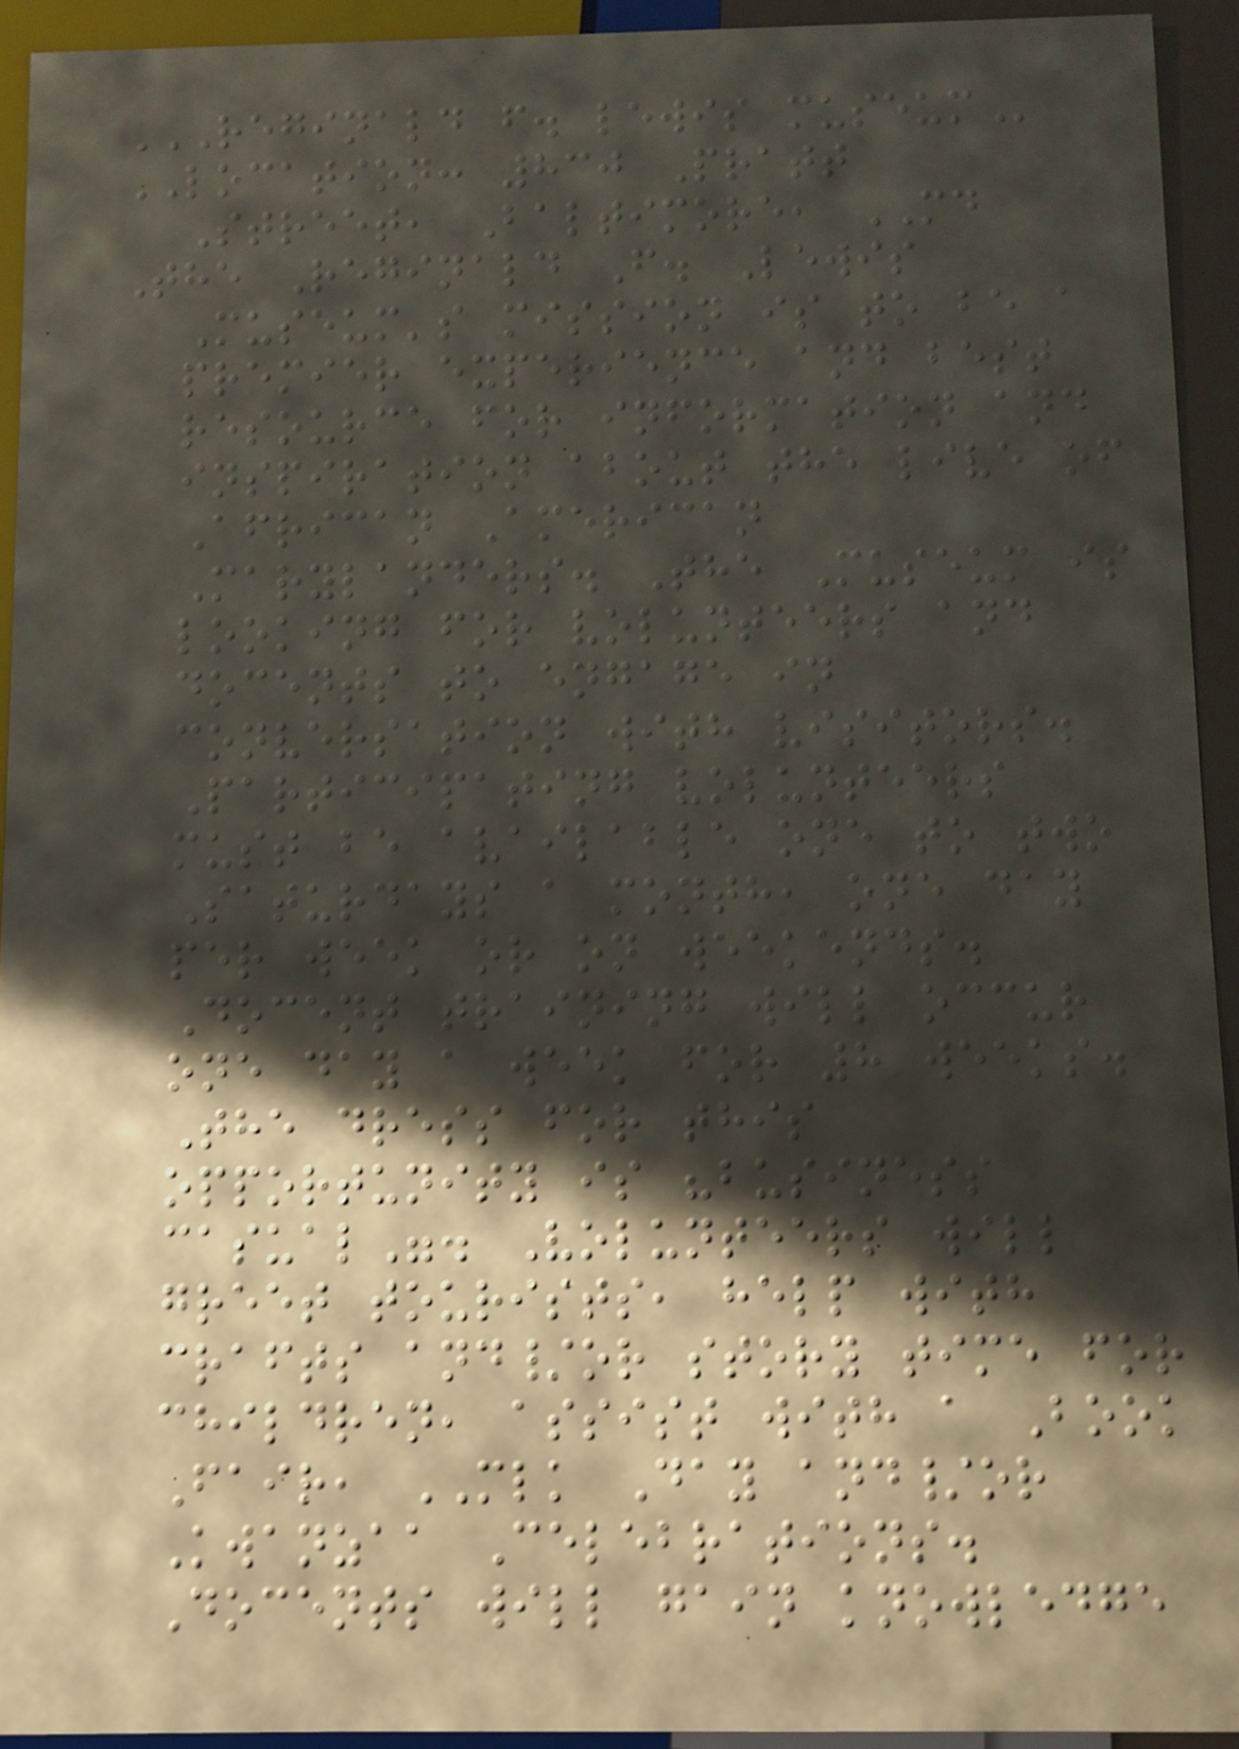REGINALD F. LEWIS MUSEUM
LOCATION: 830 Pratt
Street, Baltimore, MD
The Reginald F. Lewis
Museum's mission is to be a
premier experience and best
resource for information and
inspiration about the live of
African American
Marylanders. The Museum is
looking for volunteers and
docents to engage in
conversation with visitors.
Participating volunteers
must be available one to two
Saturdays a month, one day
per week or on weekends.
Docent training will occur
one day a week for 8 weeks.
The dress for this
opportunity is "business
casual". Volunteers will
greet tourists, help with
crafts and/or story time for
children, assist with a Book
Fair, MLK Day and/or
Kwanzaa Celebrations.
Docents will gain knowledge
